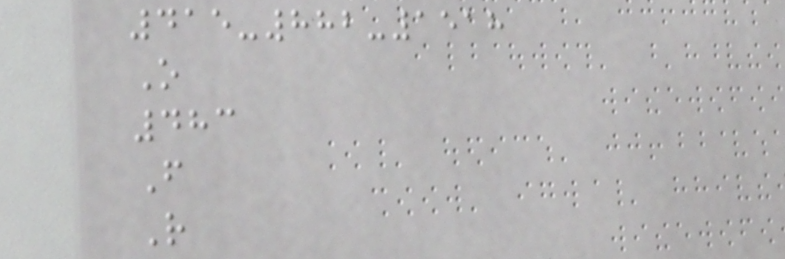415-882-1518
O
483
F
R
